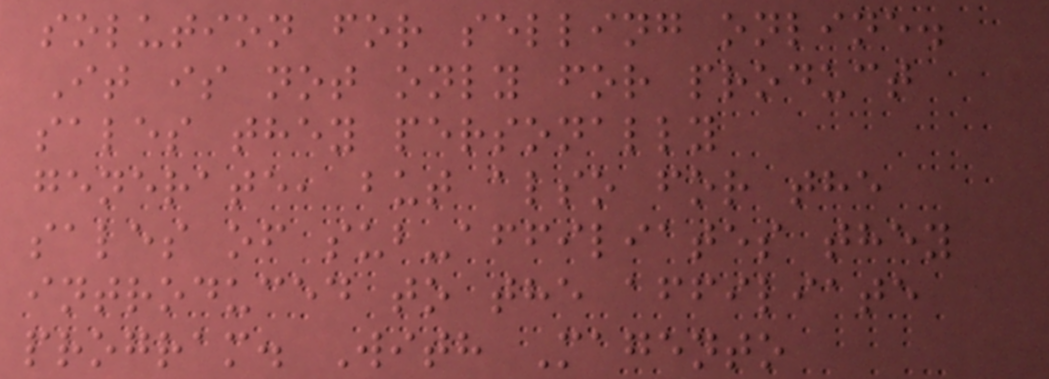solution for selling online.
It is not only for product
sales they personally
generate, but also for the
sales of sub-affiliates they
introduced to the affiliate
program. With Magento
